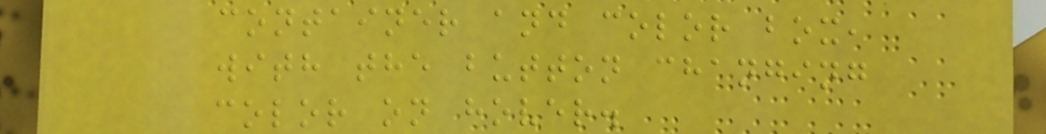container and color box,
with the button changing
color on hover.
